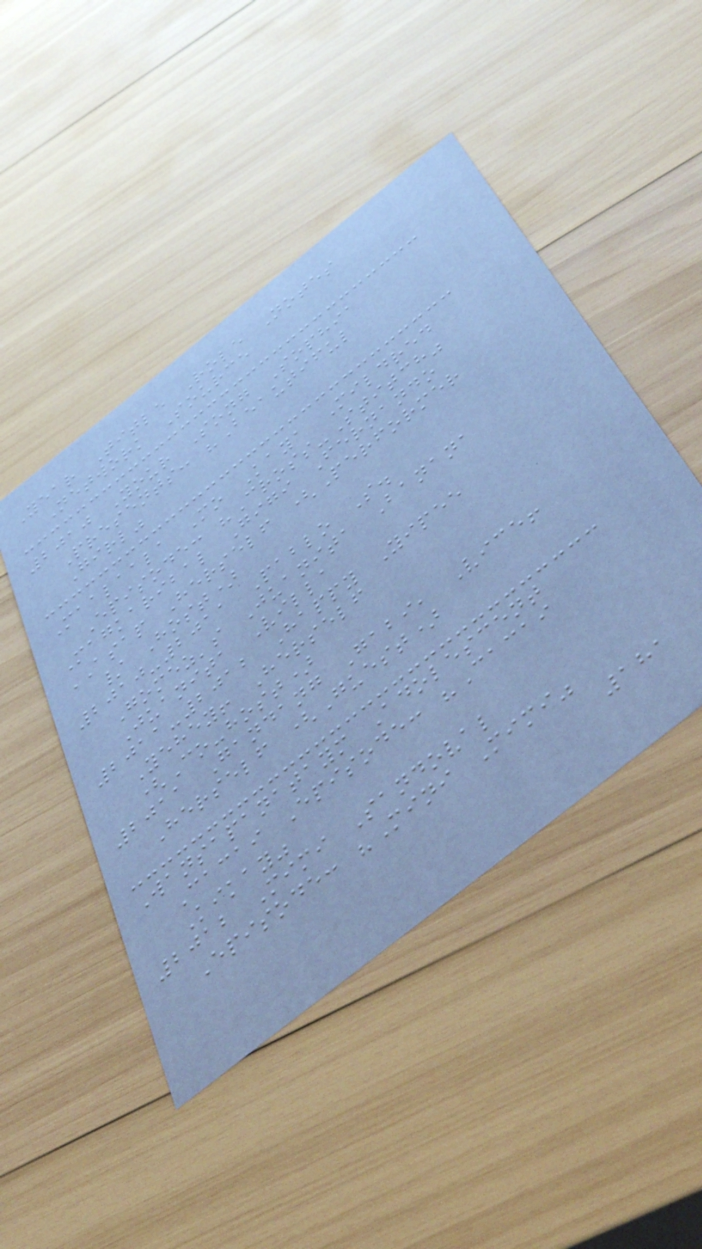Year Title Role Notes
Network Source
2010 Your Song Sophia
Presents: "Beautiful
Girl"
Maalaala Mo Kaya Mildred
Episode: "Cross-Stitch"
Magkaribal Gigi Fernando
ASAP Herself (Performer
/ Host)
2010-2011 Pablo S.
Gomez's Juanita Banana
Juanita Villa
2011-2012 Happy Yipee
Yehey! Herself
(Co-host)
2011 Gandang Gabi, Vice!
Herself (Guest)
Wansapanataym Adolescent
Cacai Episode: "Cacai
Kikay"
2012 Mimi Sandoval
Episode: "Mini Mimi"
181
